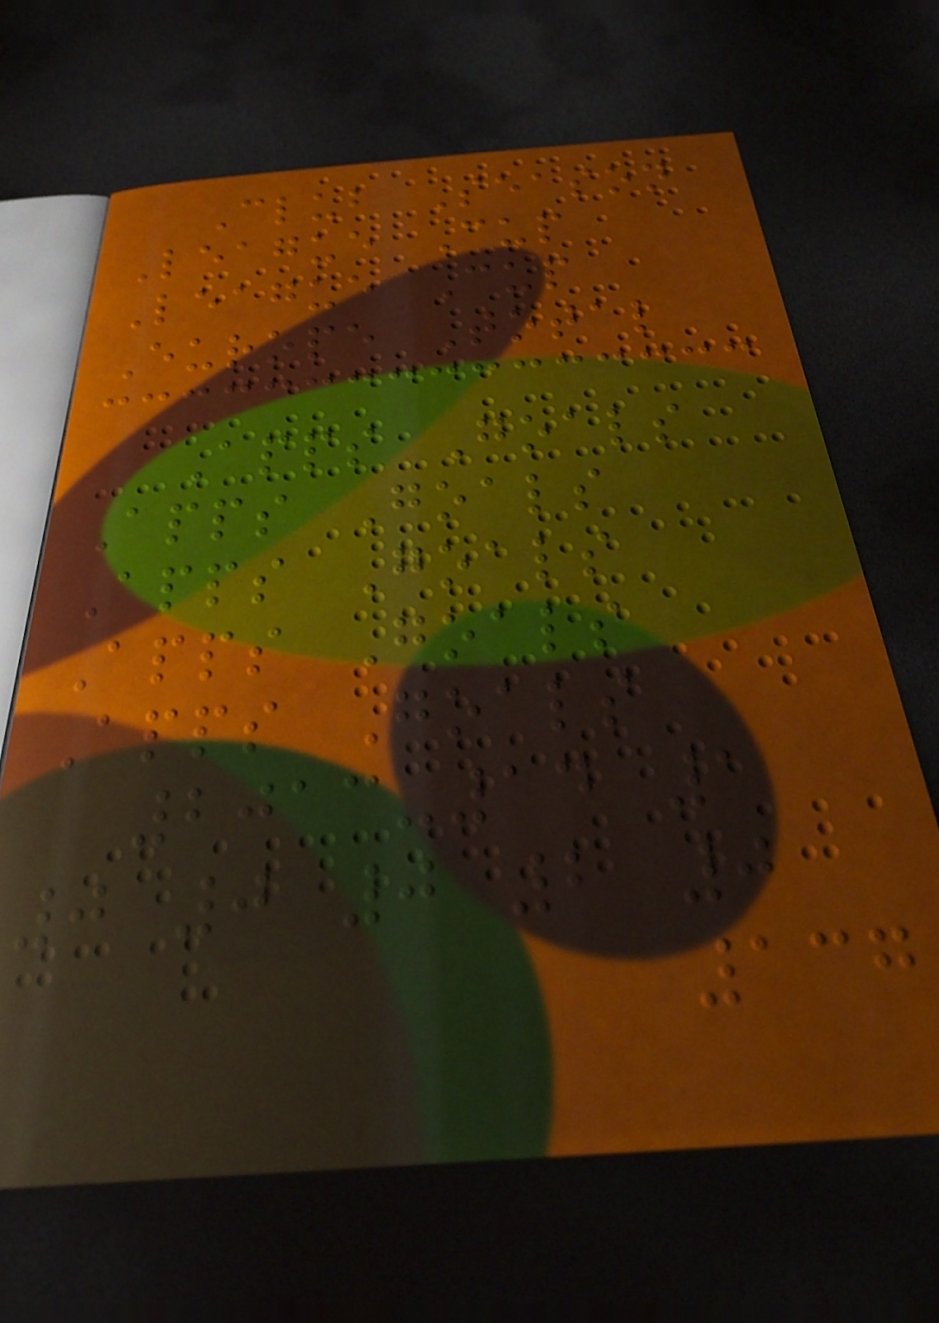Club Season
League Cup
League Cup
Europe Total
Apps Goals
Apps Goals
Apps Goals
Apps Goals
Apps Goals
2013-14 1
0 0 0 2 0
137
